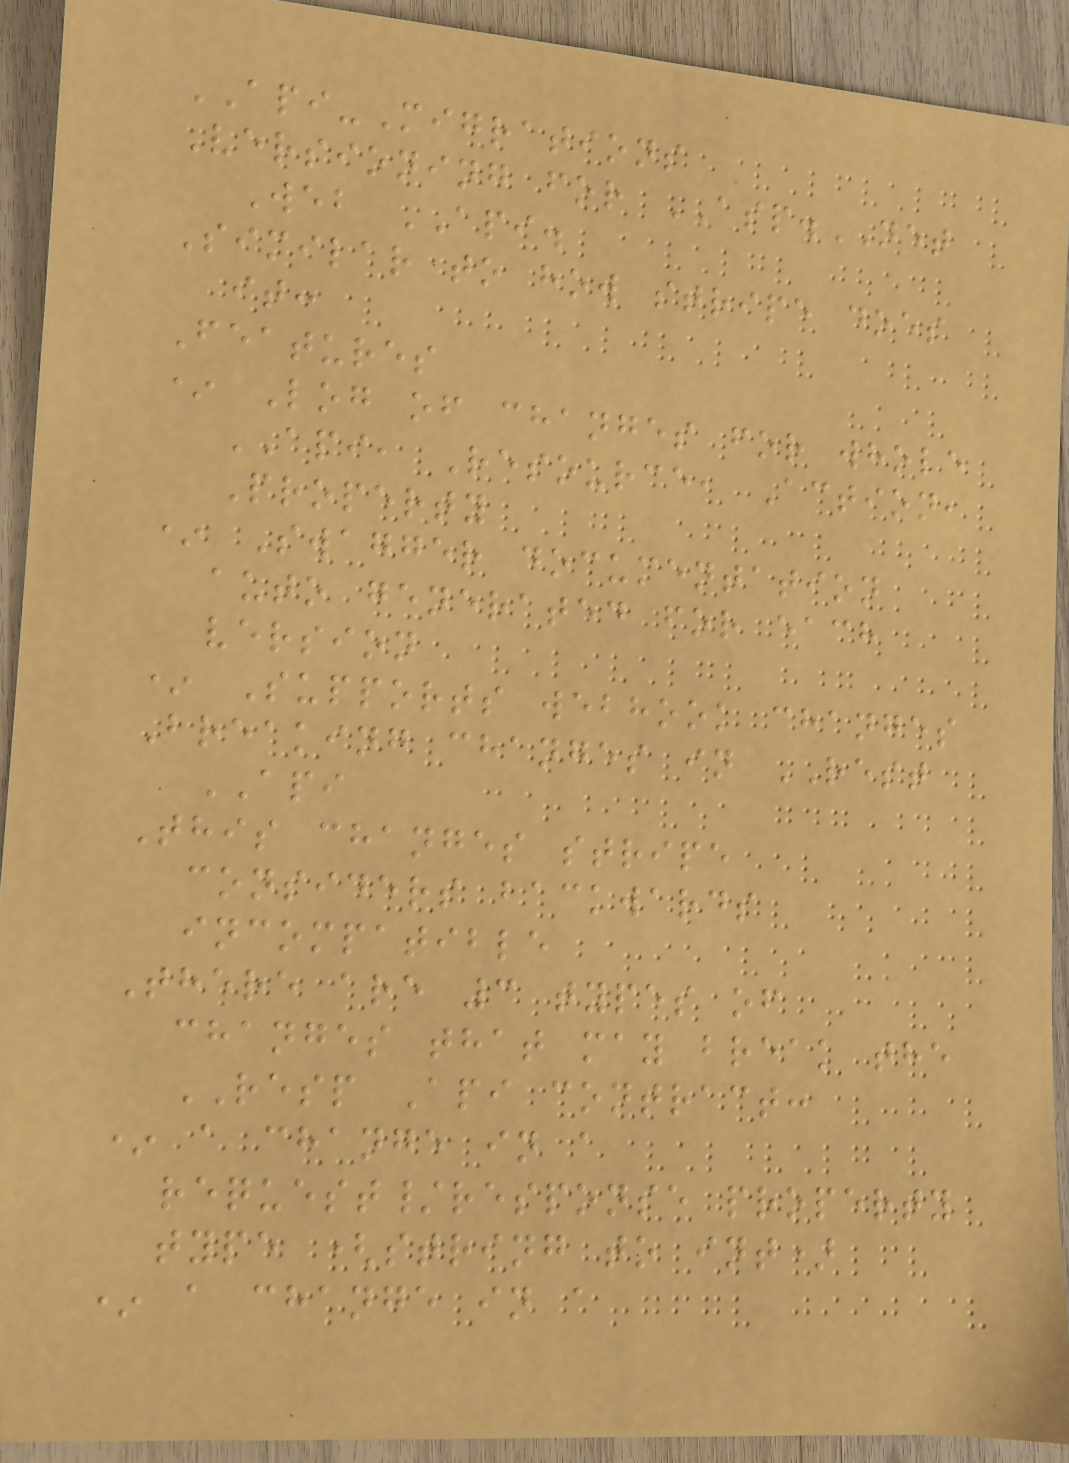API-Migrations
Versioning for ASP.NET
Web API.
Similar to how stripe does
it:
Features
* Log of changes for whole
API, Resource, Action,
Property
* Swagger documentation
auto generated for each
version
* Supports webhook changes
Breaking changes in REST
API
This changes stripe
considers backwards
incompatible
There are 3 types of
changes that may break the
RESP Api contract:
* a change in a
request/response property
type (string to int)
* a change in a
